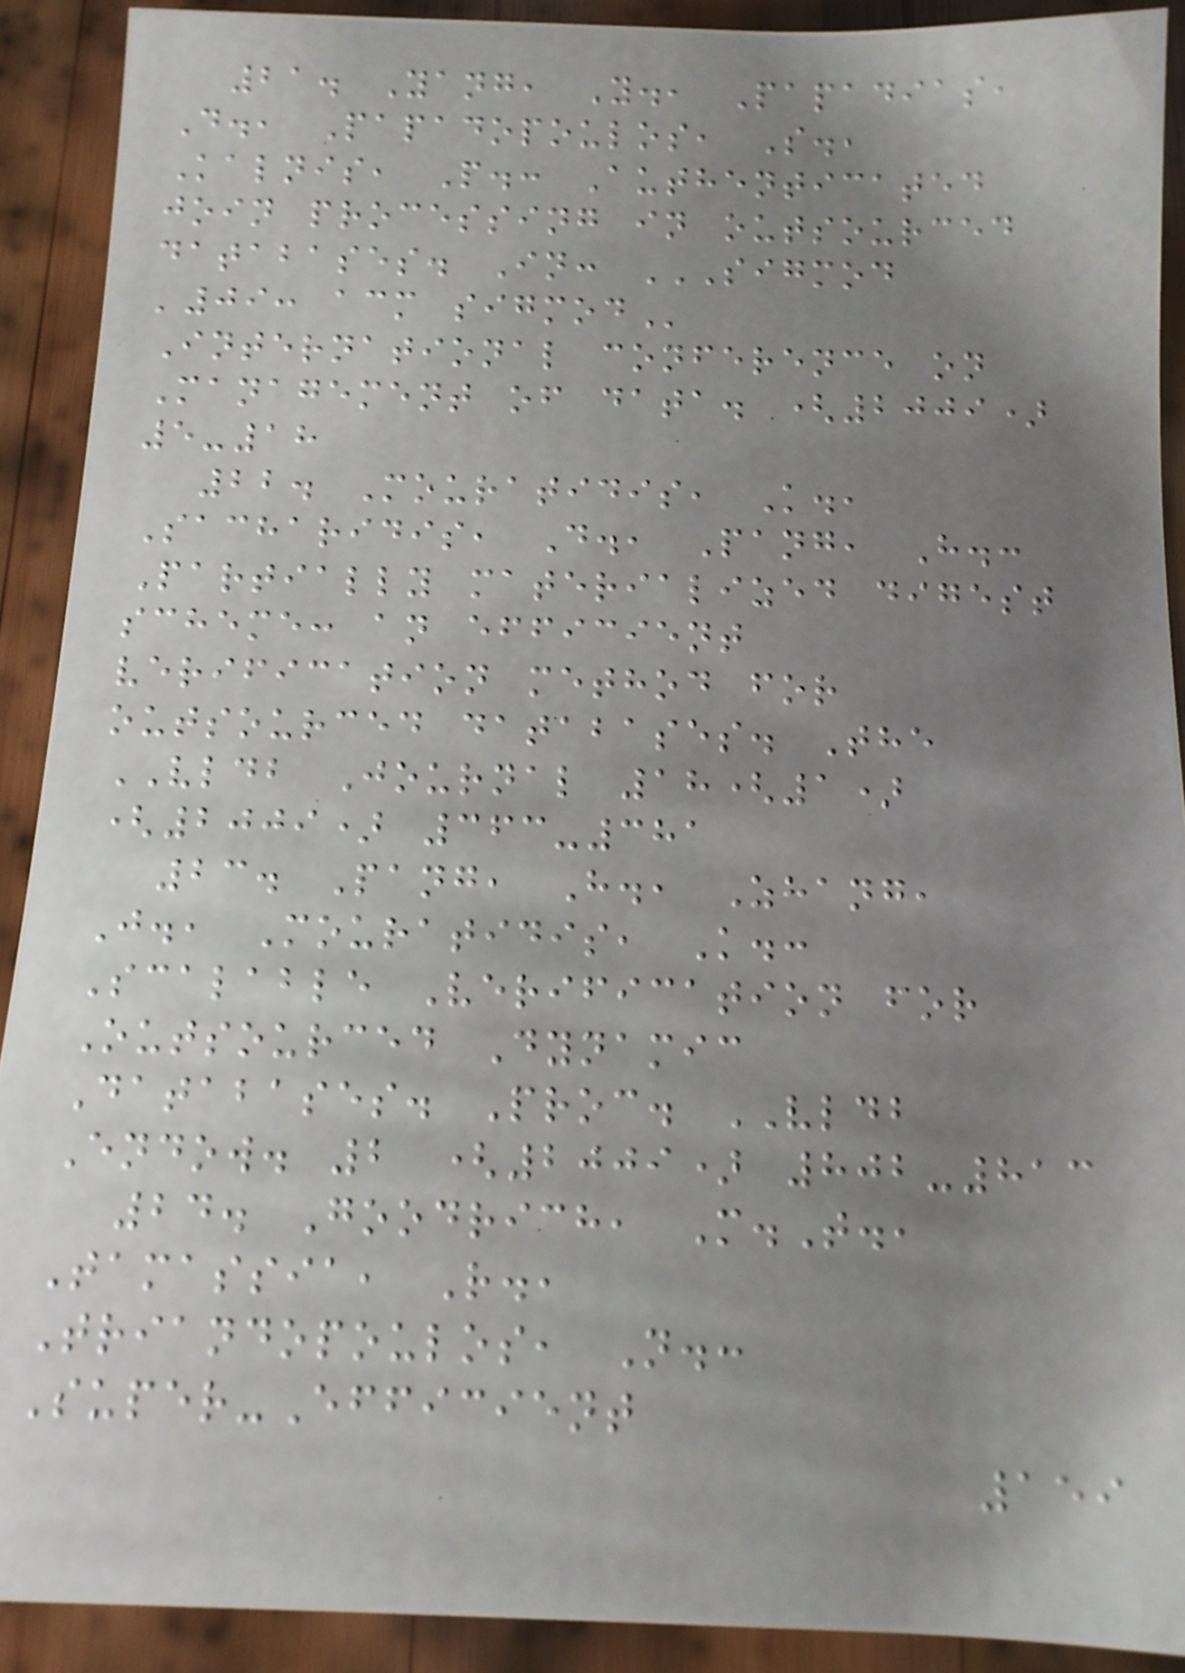21. Yang, Y., Papadias,
D., Papadopoulos, S.,
Kalnis, P.: Authenticated
join processing in outsourced
databases. In: SIGMOD
'09: ACM SIGMOD
International conference on
Management of data. (2009)
5-18
22. Mouratidis, K.,
Sacharidis, D., Pang, H.:
Partially materialized digest
scheme: an efficient
verification method for
outsourced databases. The
VLDB Journal 18(1)
(2009) 363-381
23. Pang, H., Zhang,
J., Mouratidis, K.:
Scalable Verification for
Outsourced Dynamic
Databases. Proc. VLDB
Endow. 2 (2009) 802-813
24. Goodrich, M.T.,
Tamassia, R.,
Triandopoulos, N.:
Super-Efficient
159
